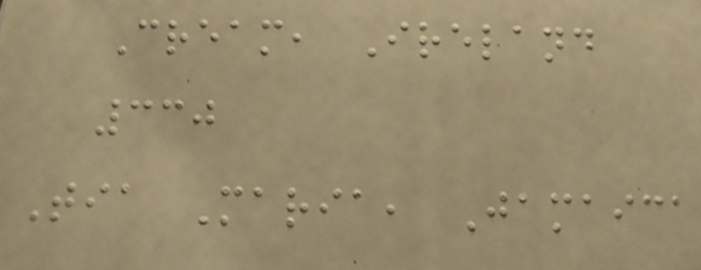Cream, Ireland
330
Tia Maria, Jamaica
